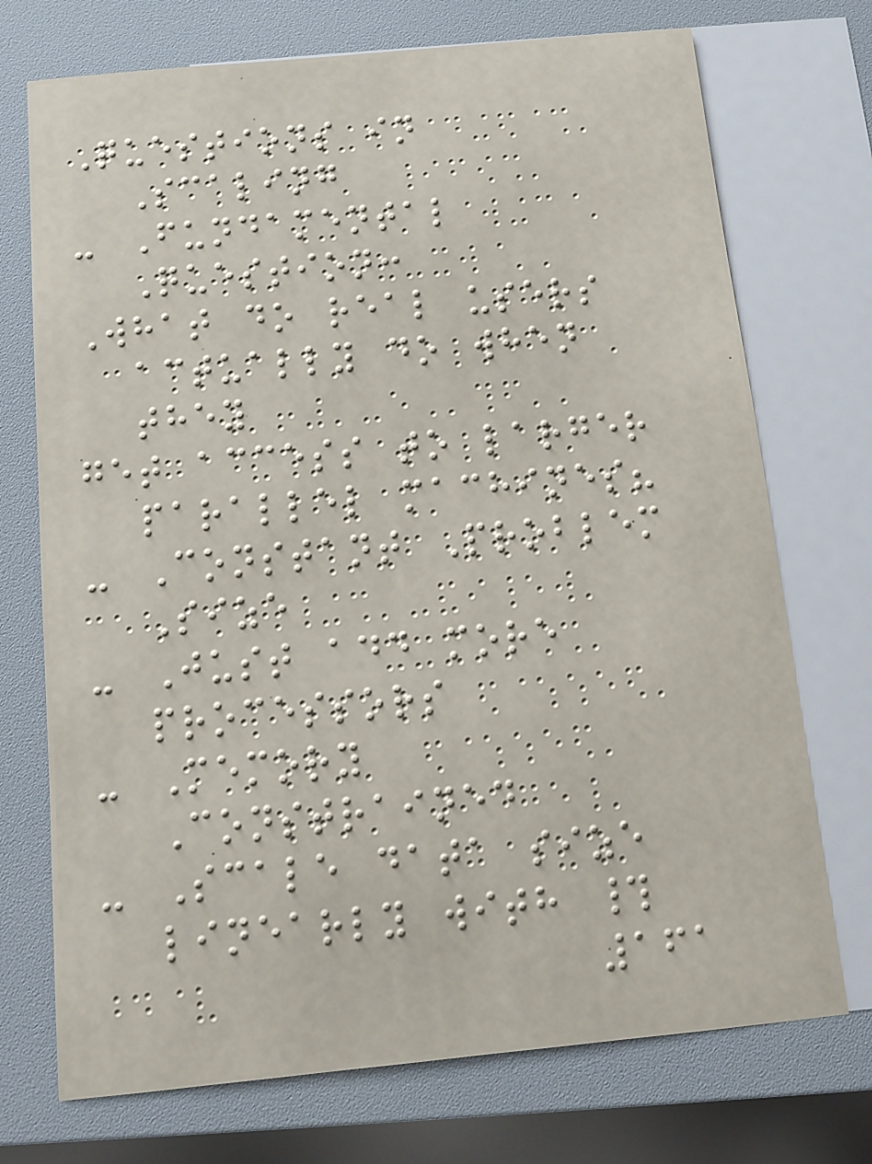Questions in
Scaling
- Fundamental
Question:
What do real users
actually do when
they
get access to larger
parallel machines?
- Constant Problem
Size
- Just add more
processors
- Memory
Constrained
- Scale data size
linearly with #
161
